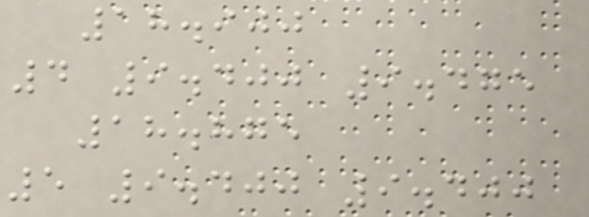18.900
4 9.400 9.475
18.875
5 9.400 9.400
